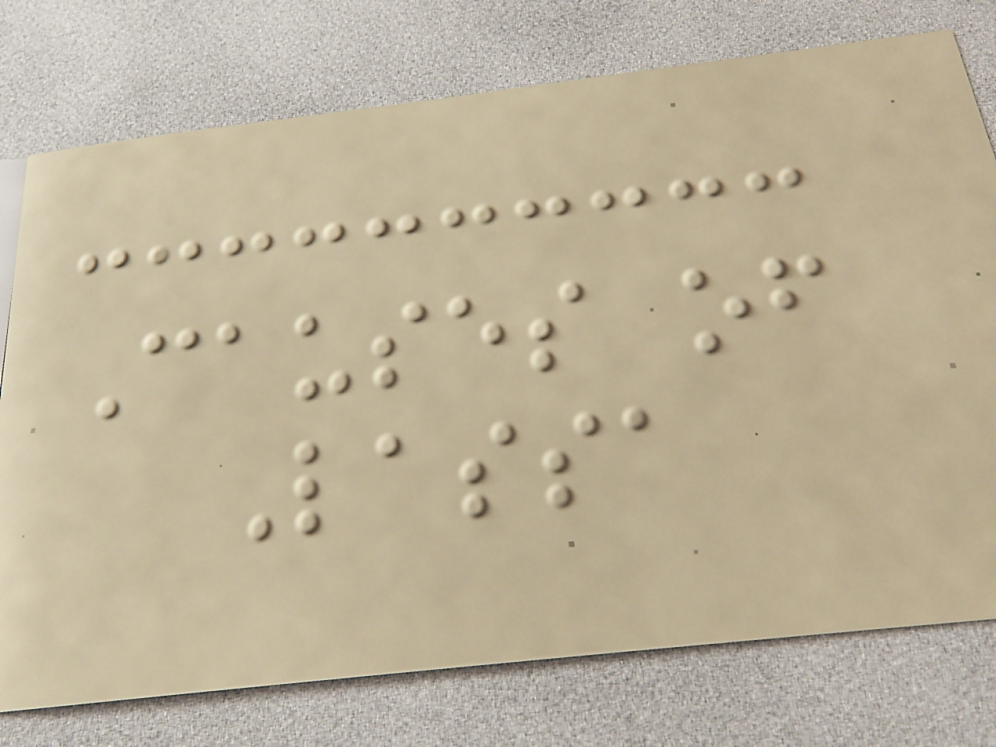Causes of
Lassa
